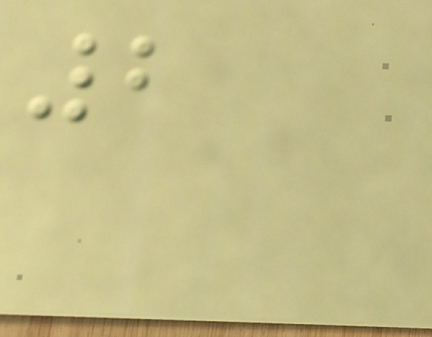2
